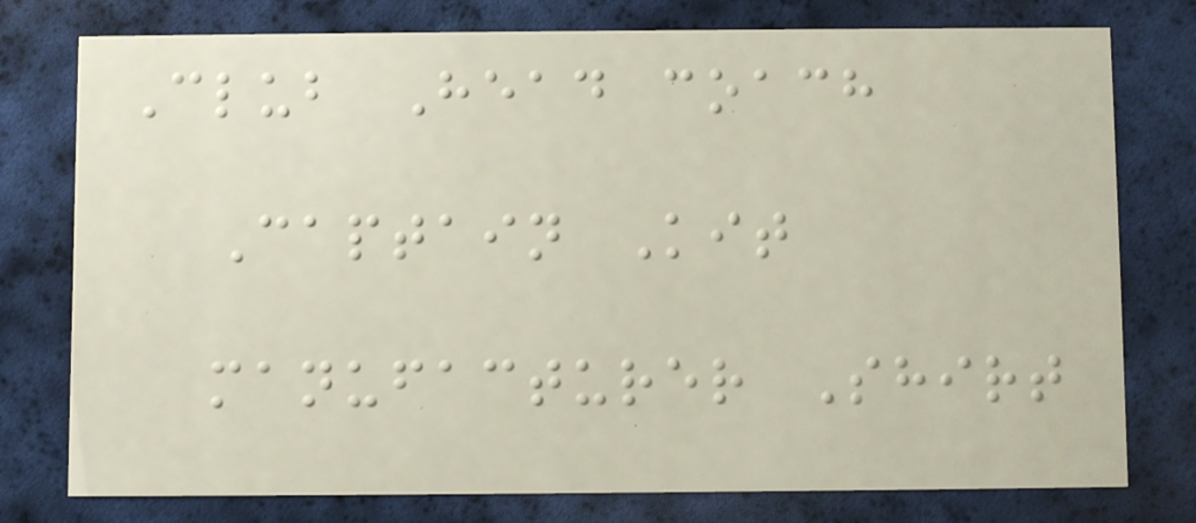Club Head coach
Captain Kit
manufacturer Shirt
